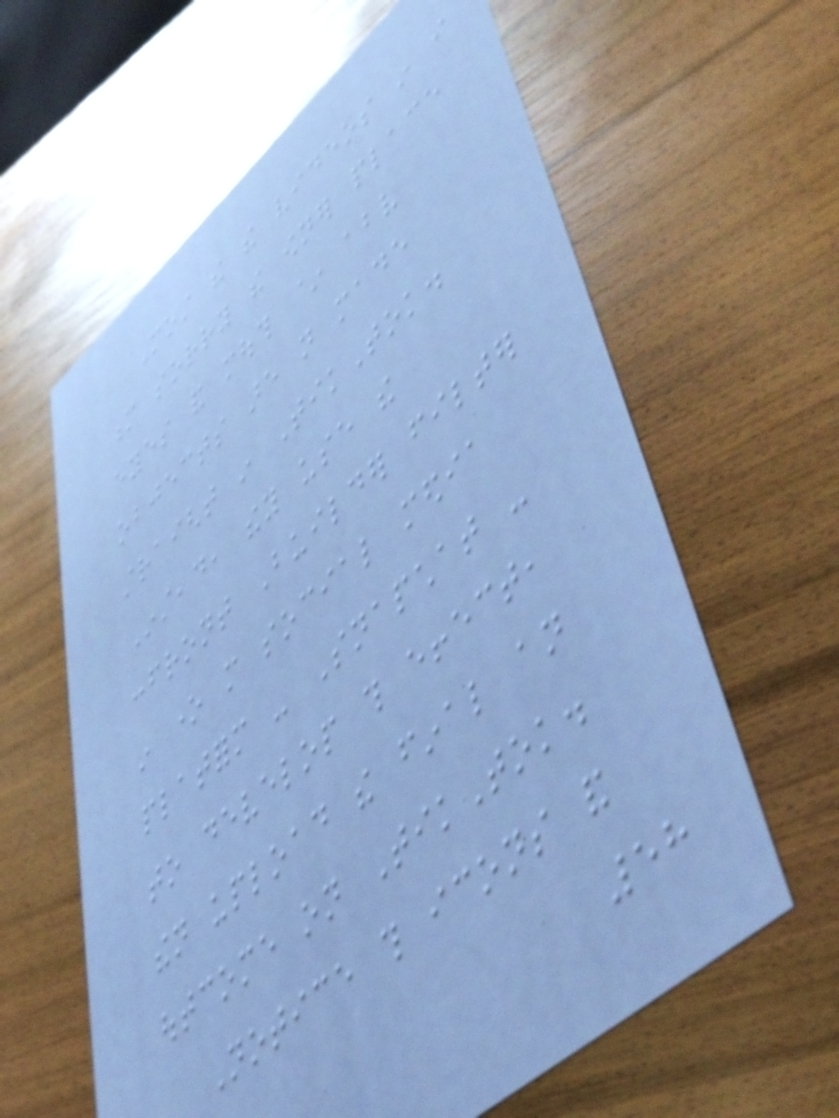Most the the videos in i
m sorry the owner place
eyes and mouth ~ above
objects are not made
straight in TikTok.
Instead, they use the
confront Builder filter
in one more social media
platform - Snapchat -
to develop this effect,
then upload the final an
outcome on TikTok.
Notice this icons and
58
